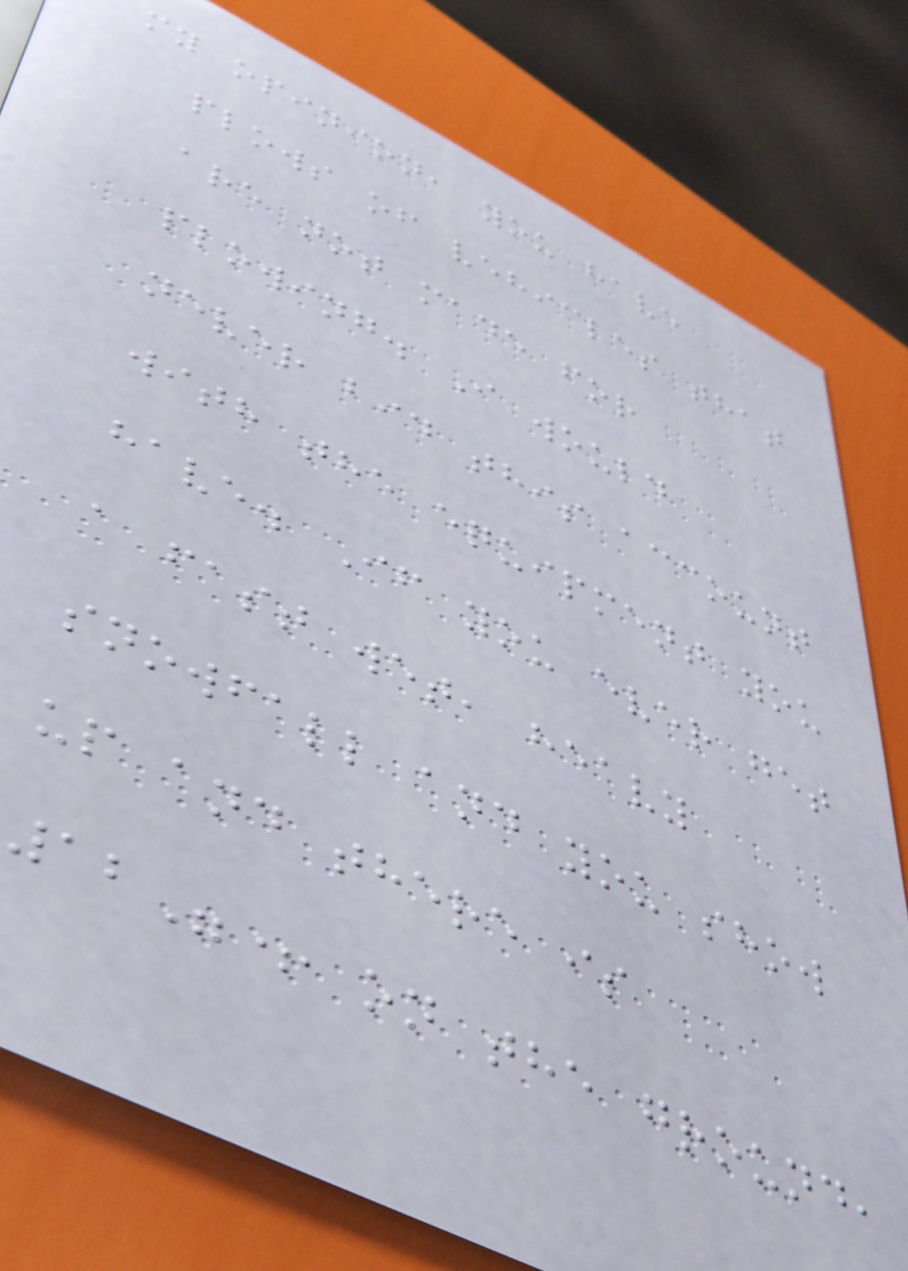my opinion, you have
plows of vehicles that
are not made for
plowing. I would
never bid this account
with the equipment you
have. If you ever get
a fast wet, heavy
snowfall and you show
up and there is
12"+ on the ground,
